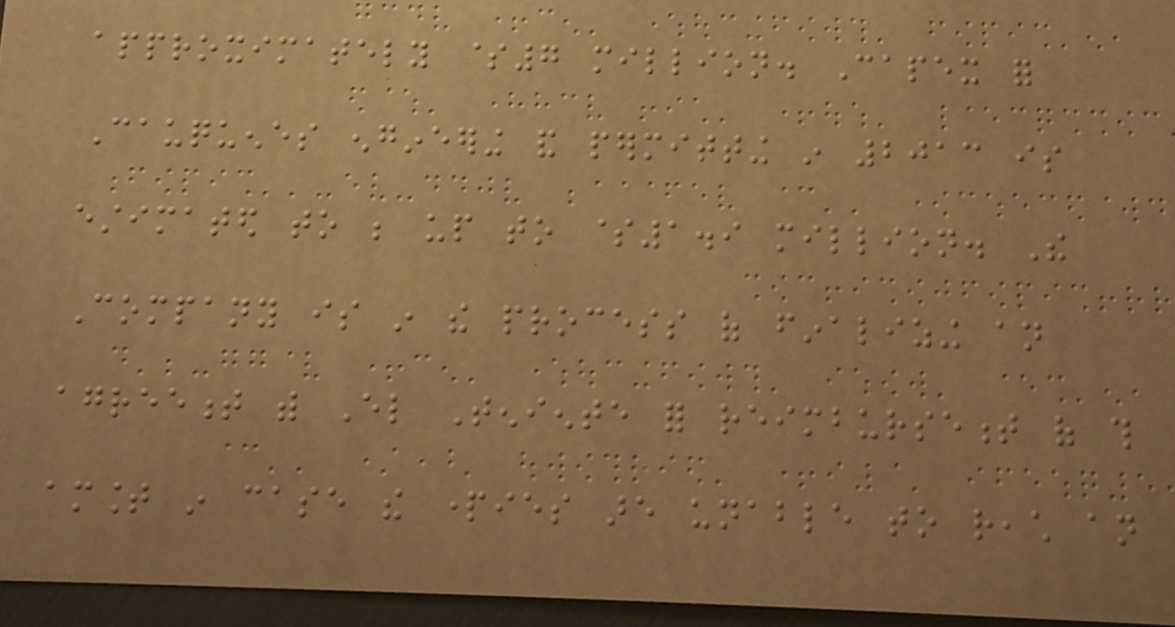approximately $7 million. Capex for
Cauquenes engineering and permitting in 2013 is
estimated to be up to $1.9 million. The
Company is in the process of finalizing an
agreement with El Teniente for reimbursement of this
amount in case the parties are unable to reach an
